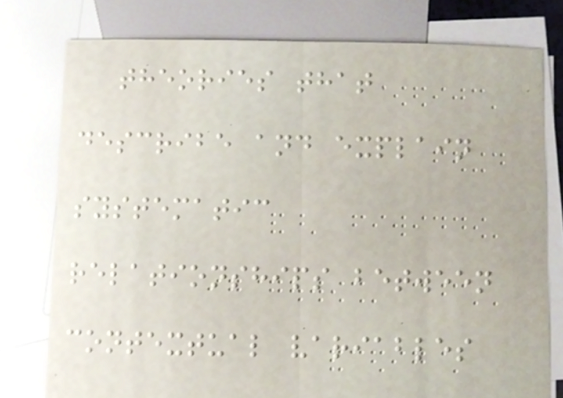theories that
describe and explain
systematic
relationships between
contextual variables
